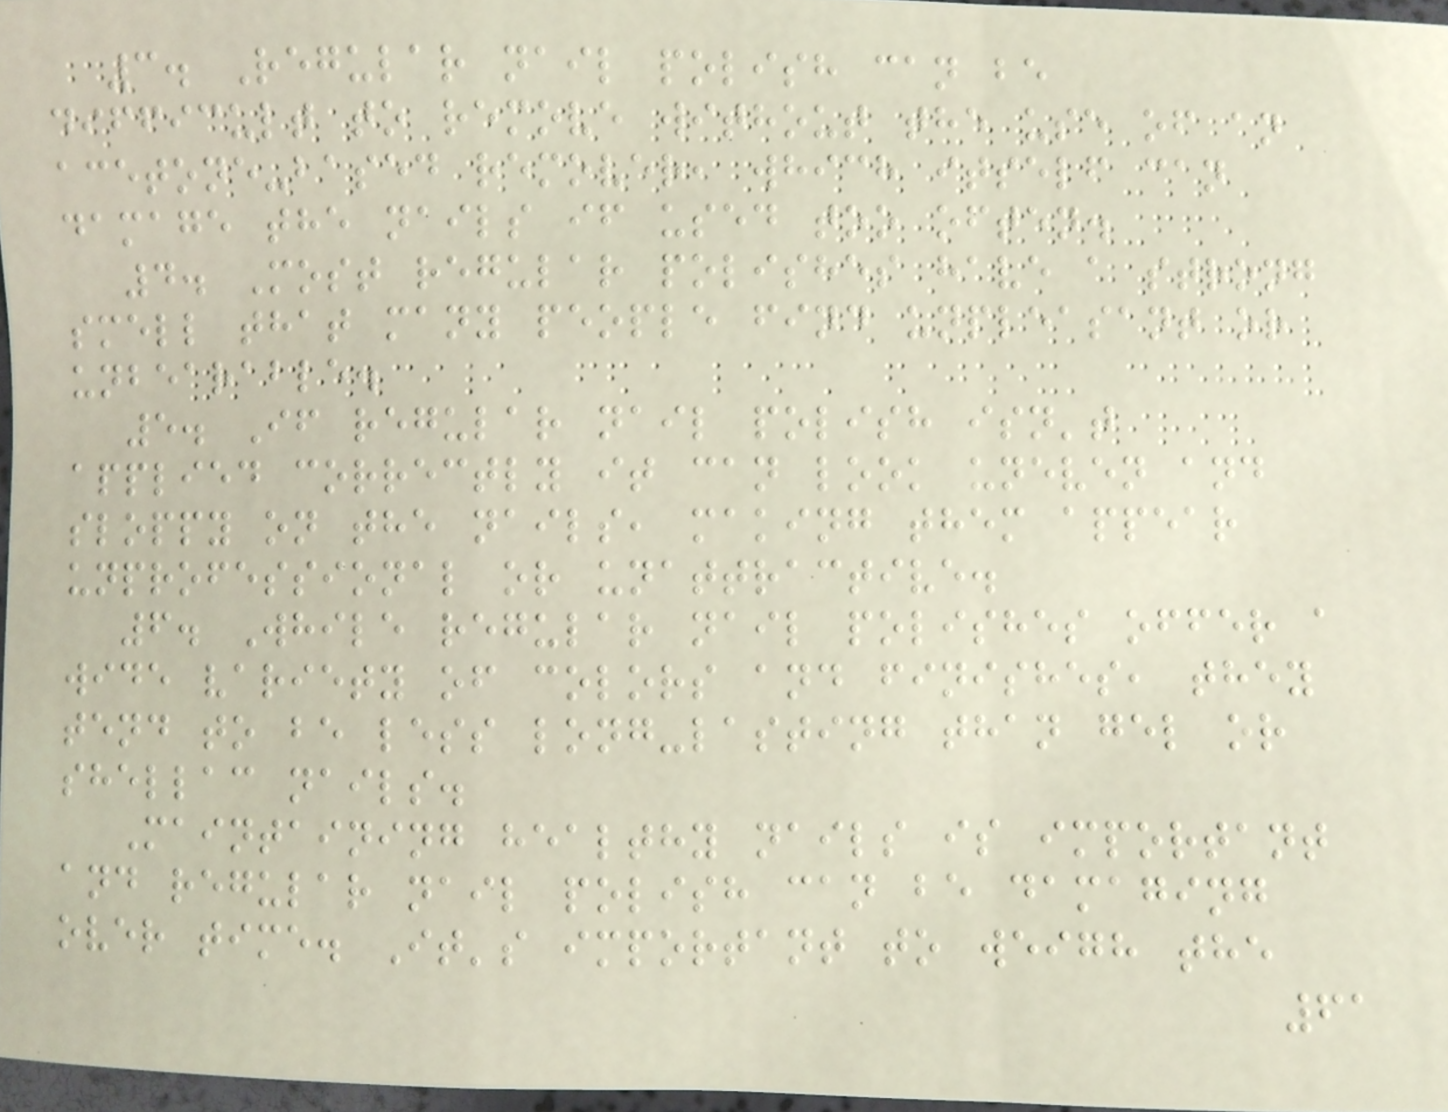3. Regular nail polish can be
difficult to remove without the use of an
acetone-based remover, which itself can
damage the nails if used too often.
4. Most regular polishes have a strong
smell that many people find unpleasant or
unbearable.
5. If regular nail polish isn't
applied correctly it can look uneven and
sloppy on the nails, making them appear
unprofessional or unattractive.
6. While regular nail polishes offer a
wide variety of colors and finishes, they
tend to be less long-lasting than gel or
shellac nails.
Maintaining healthy nails is important
and regular nail polish can be damaging
over time. It's important to weigh the
61
